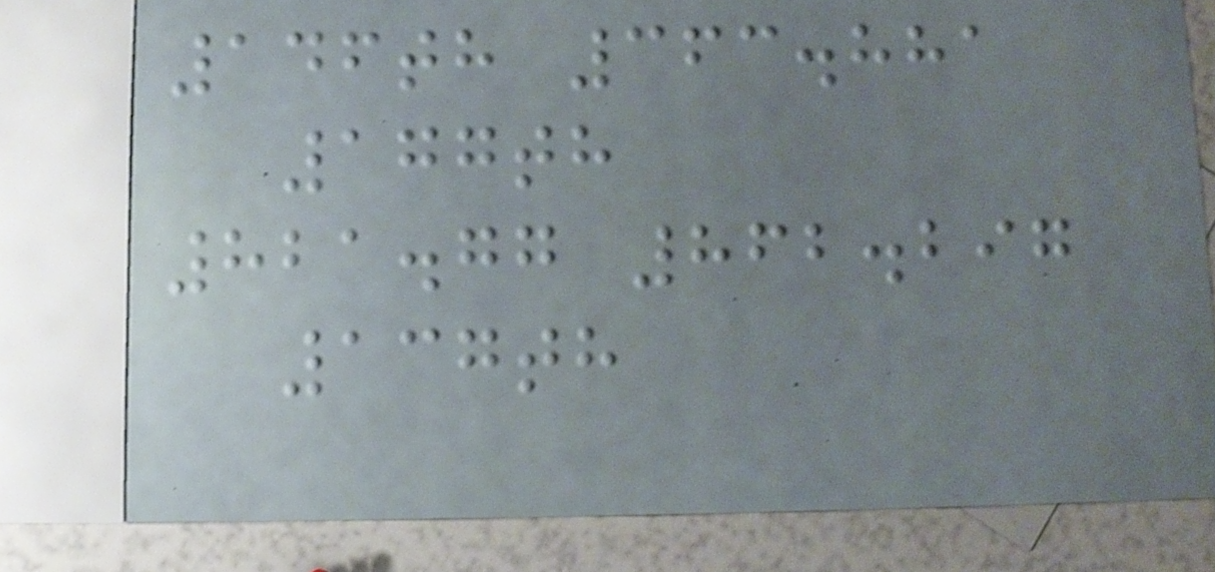146th 363.881
177th
821.77 862.297
137th
